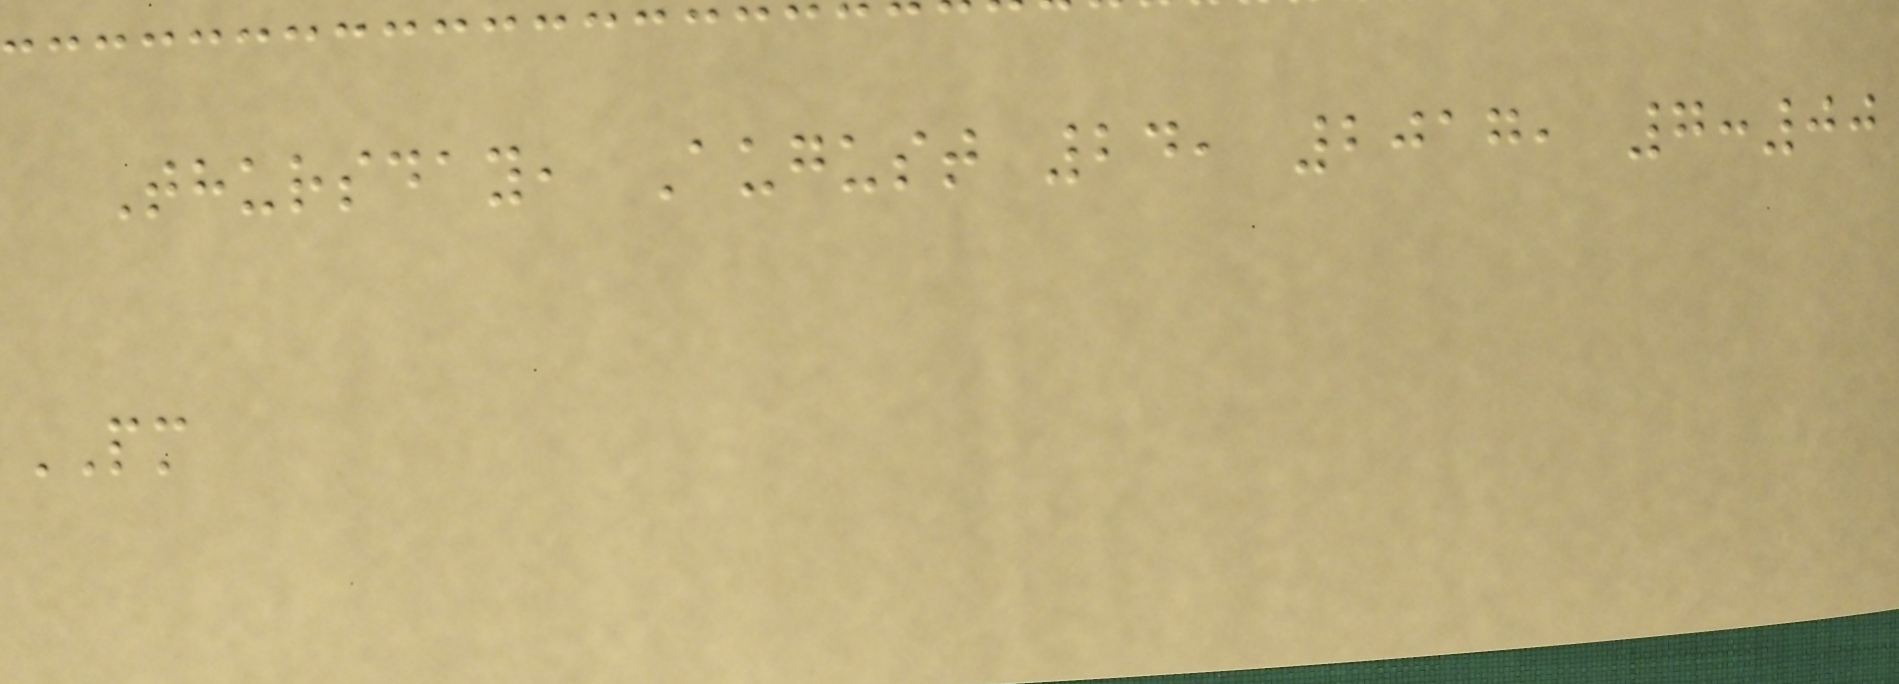Thursday, August 24, 2017, 7:00
PM
